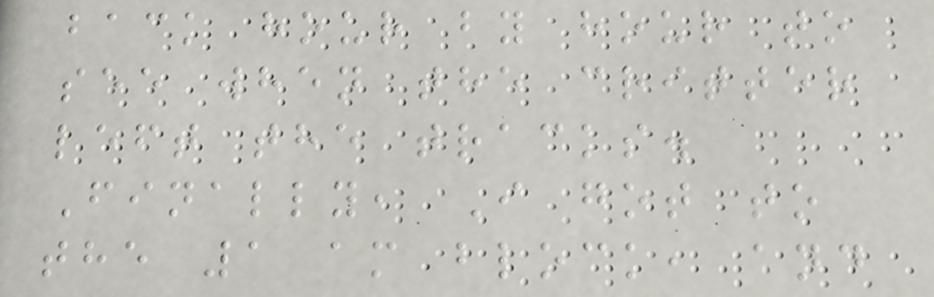back hour by hour to
see when the critter
left the tracks.
Finally, I got to
the 1 am block, and
